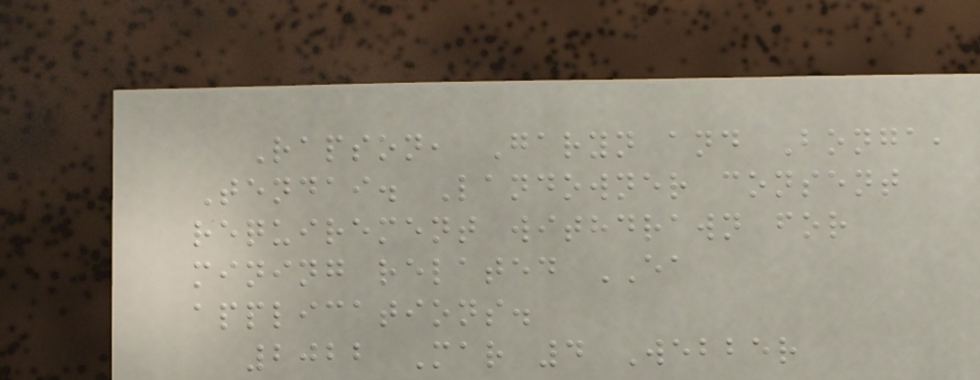Rapson, Garyn and Bonga,
Tendai. Landowner consent
requirement withdrawn for
mining related EA
applications.
2022 Mar 4 Webber
